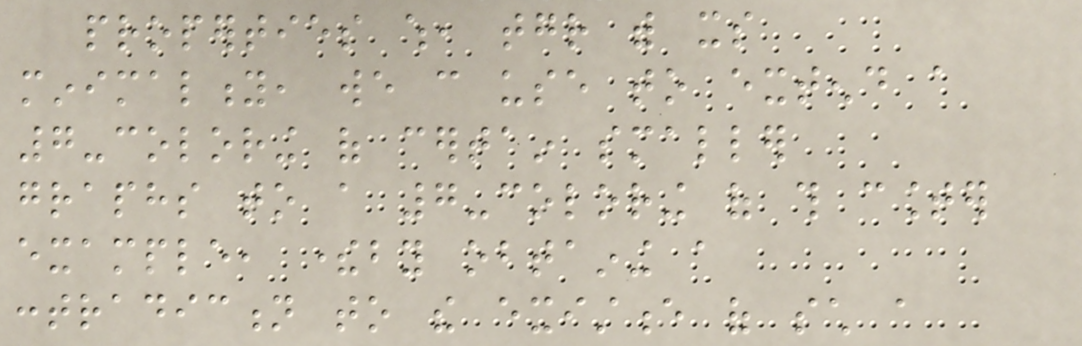properties which, together with its
minimality, we can use to extend a
7-coloring of certain smaller
graphs to a 7-coloring of this counter
example, thereby obtaining a
contradiction to the existence of such a
